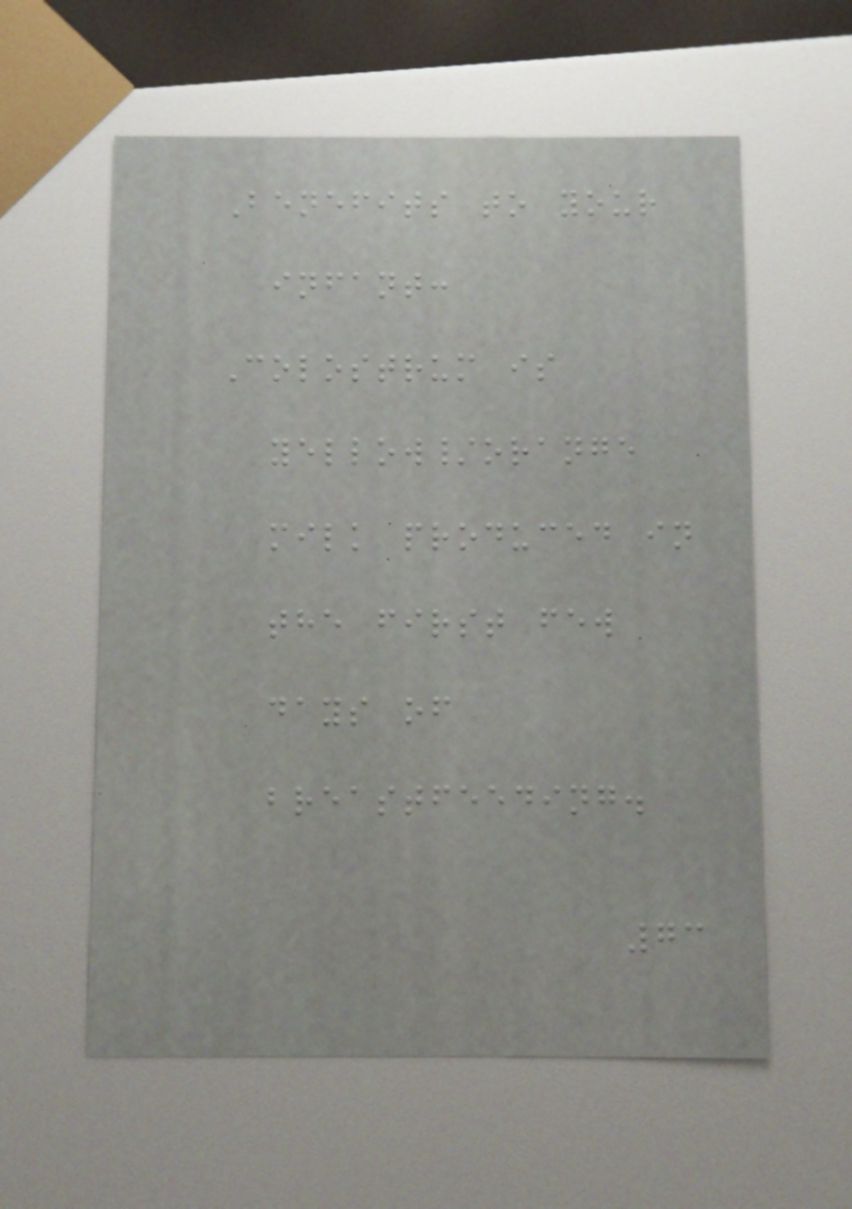Benefits to your
infant:
Colostrum is
yellow/orange
milk produced in
the first few
days of
breastfeeding.
73
